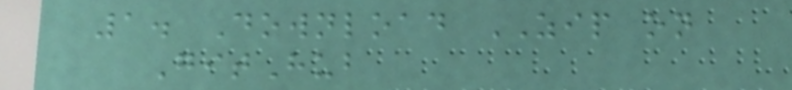1. Download ZIP on
GitHub
